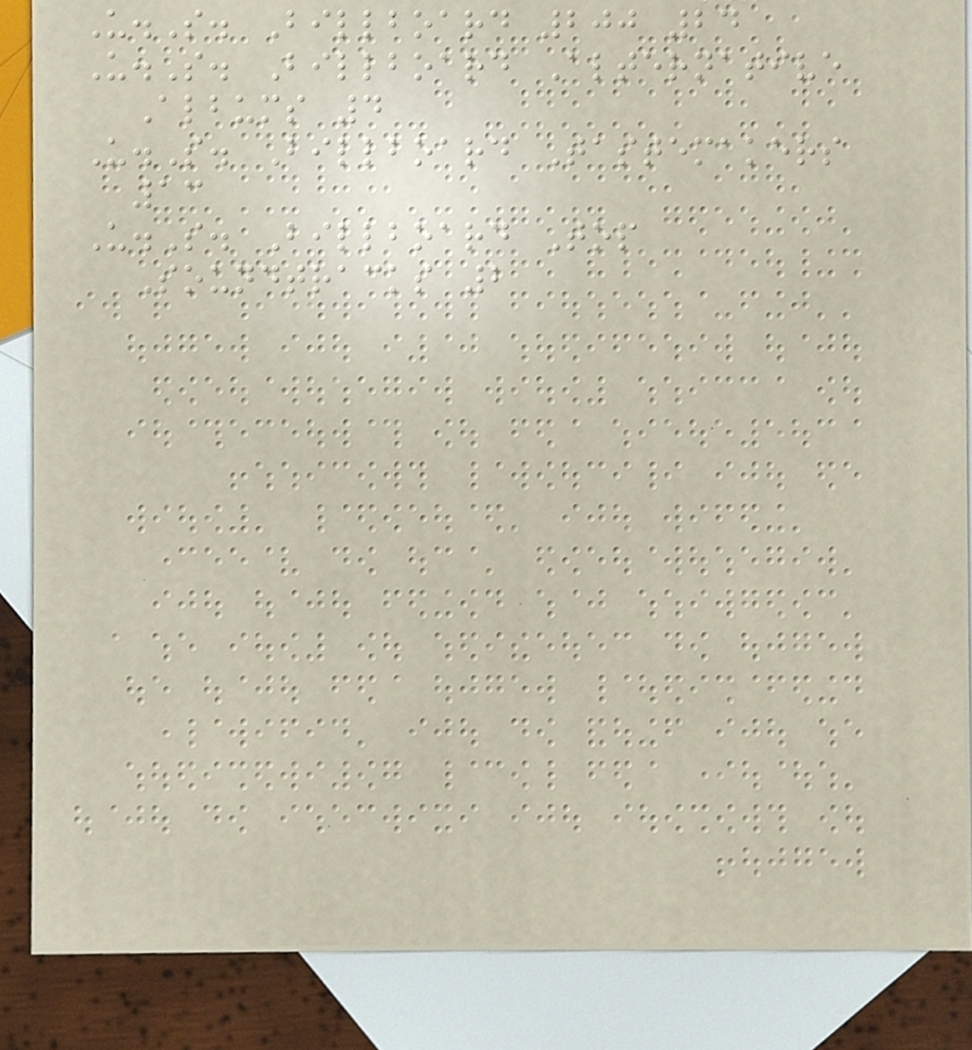U.S. Billboard 200 24
U.S. Billboard Alternative
Albums 4
U.S. Billboard Tastemakers
13
U.S. Billboard Top
Soundtracks 2
